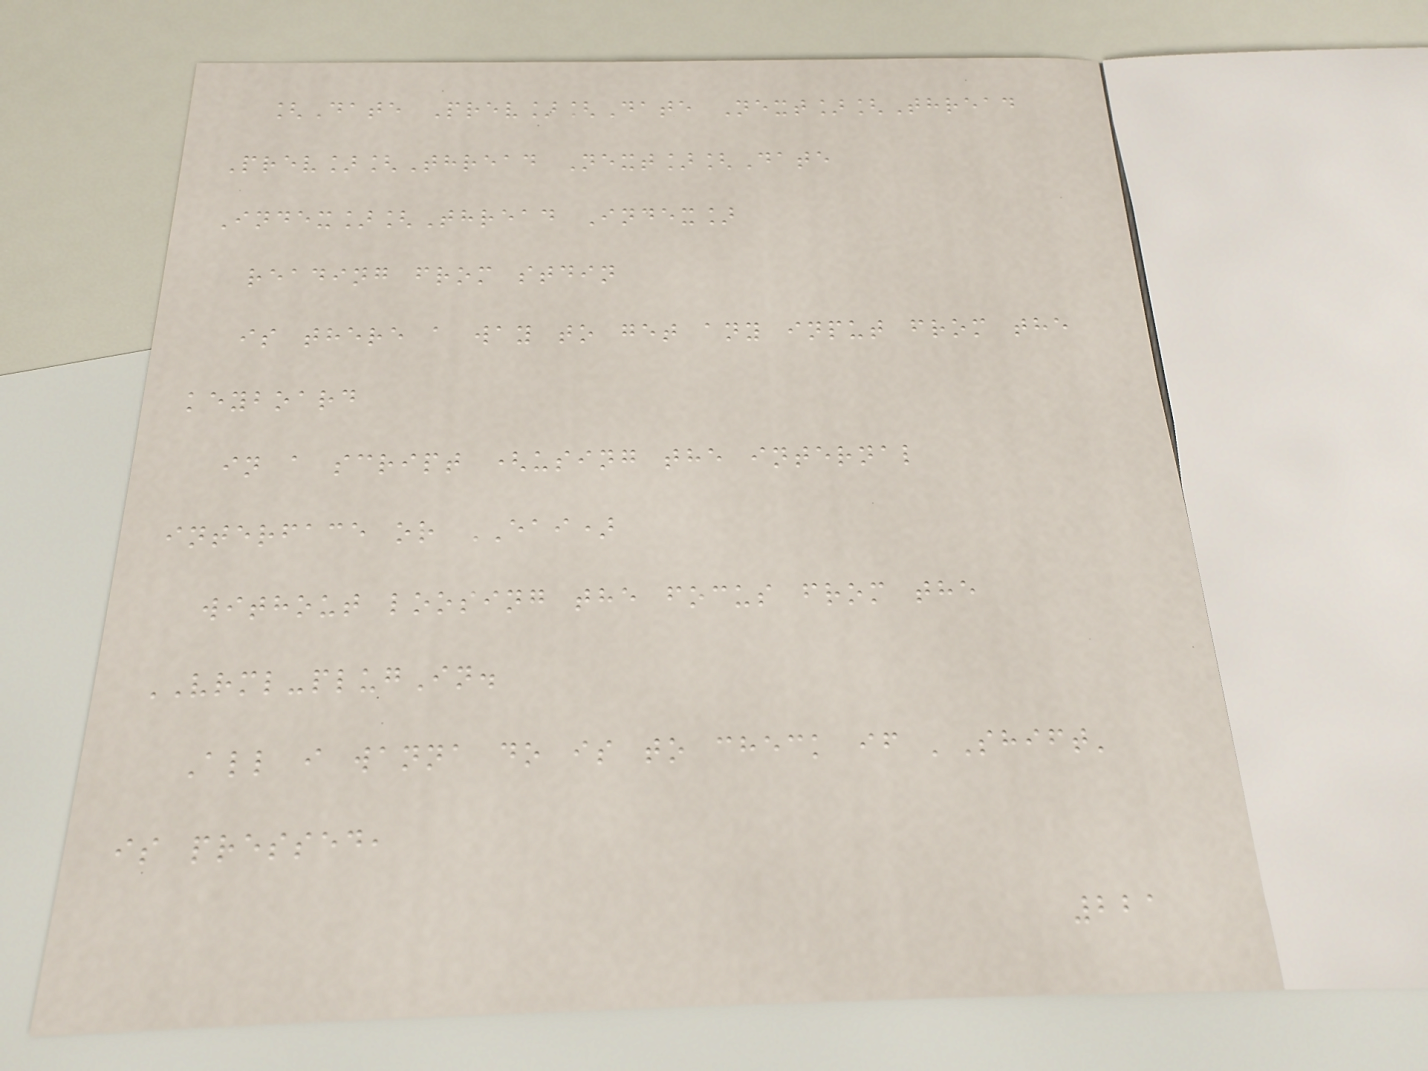[Date Prev][Date Next][Thread
Prev][Thread Next][Date
Index][Thread Index]
reading from stdin
is there a way to get any input from the
keyboard
in a script (using the internal
interface or EAI)
without loosing the focus from the
VRML-plugIn.
All i wanna do is to check if 'Shift'
is pressed,
221
